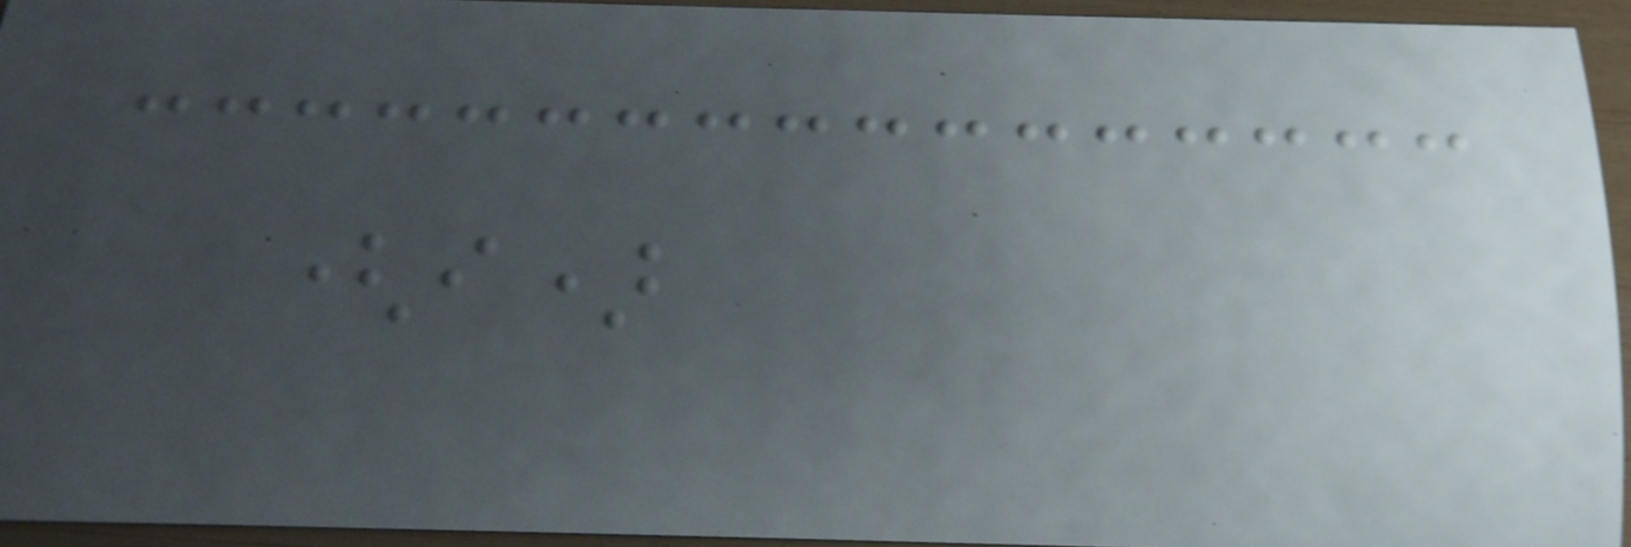(i)
